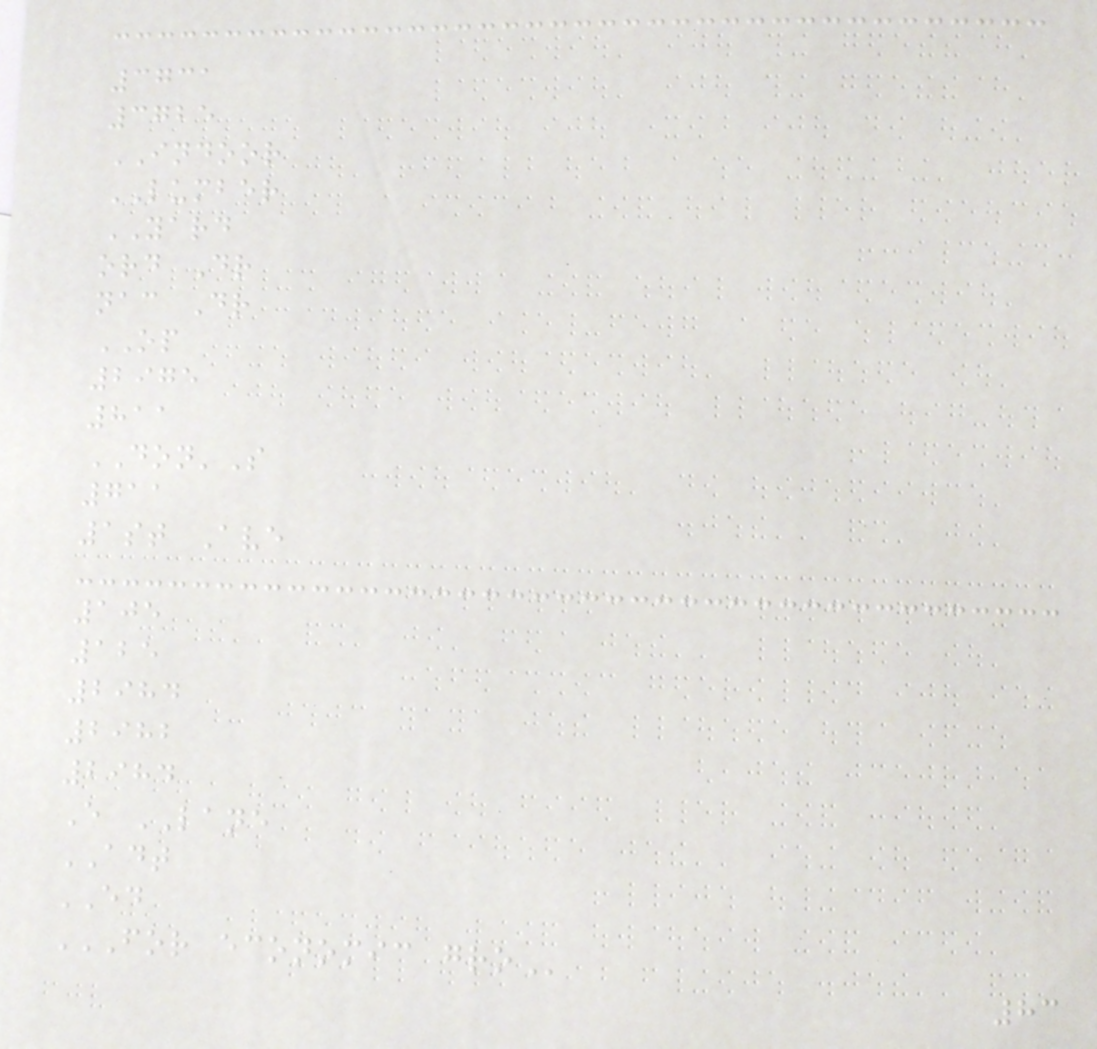3731
3725
INDOOR
LUMBER
YARD
ord Dr
nac Dr
OP
2975
811
DON'S
711
1st Ave
105
125
2984
2982
2984
E LANE
ADT
ED
FOR ECONOMIC GRO
83
